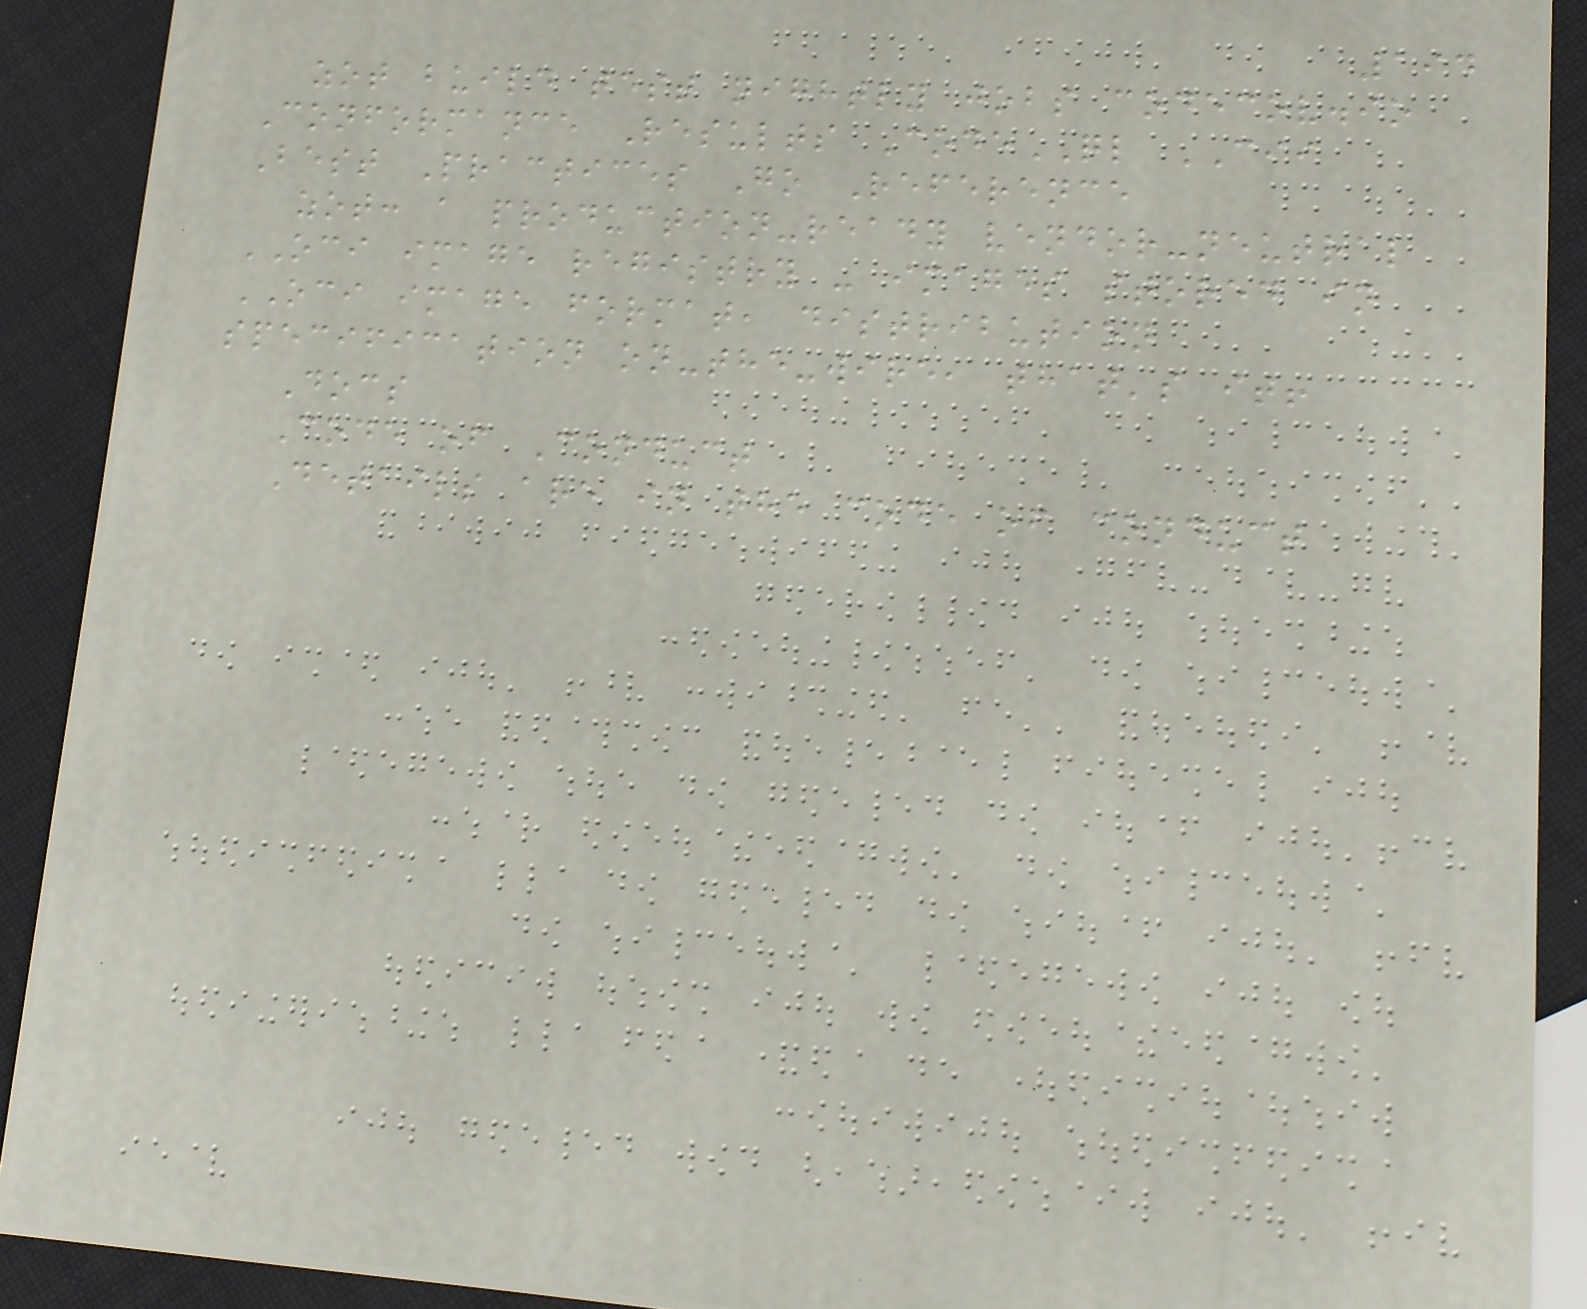194
zot build test nightly jobs codecov.io
Conformance Results CodeQL CII
Best Practices Go Reference
zot: a production-ready vendor-neutral
OCI image registry - images stored in
OCI image format, distribution
specification on-the-wire, that's it!
Docs
Code of Conduct
Details are in the code of conduct
